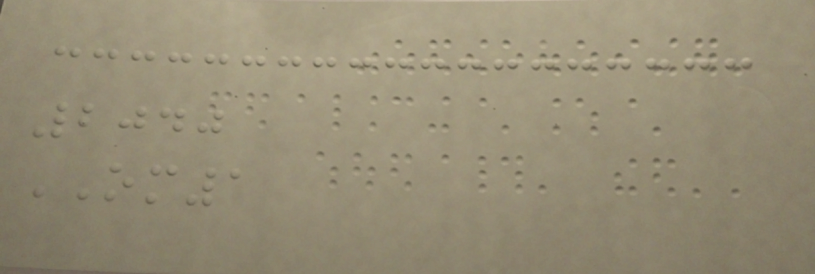2040
OM1
